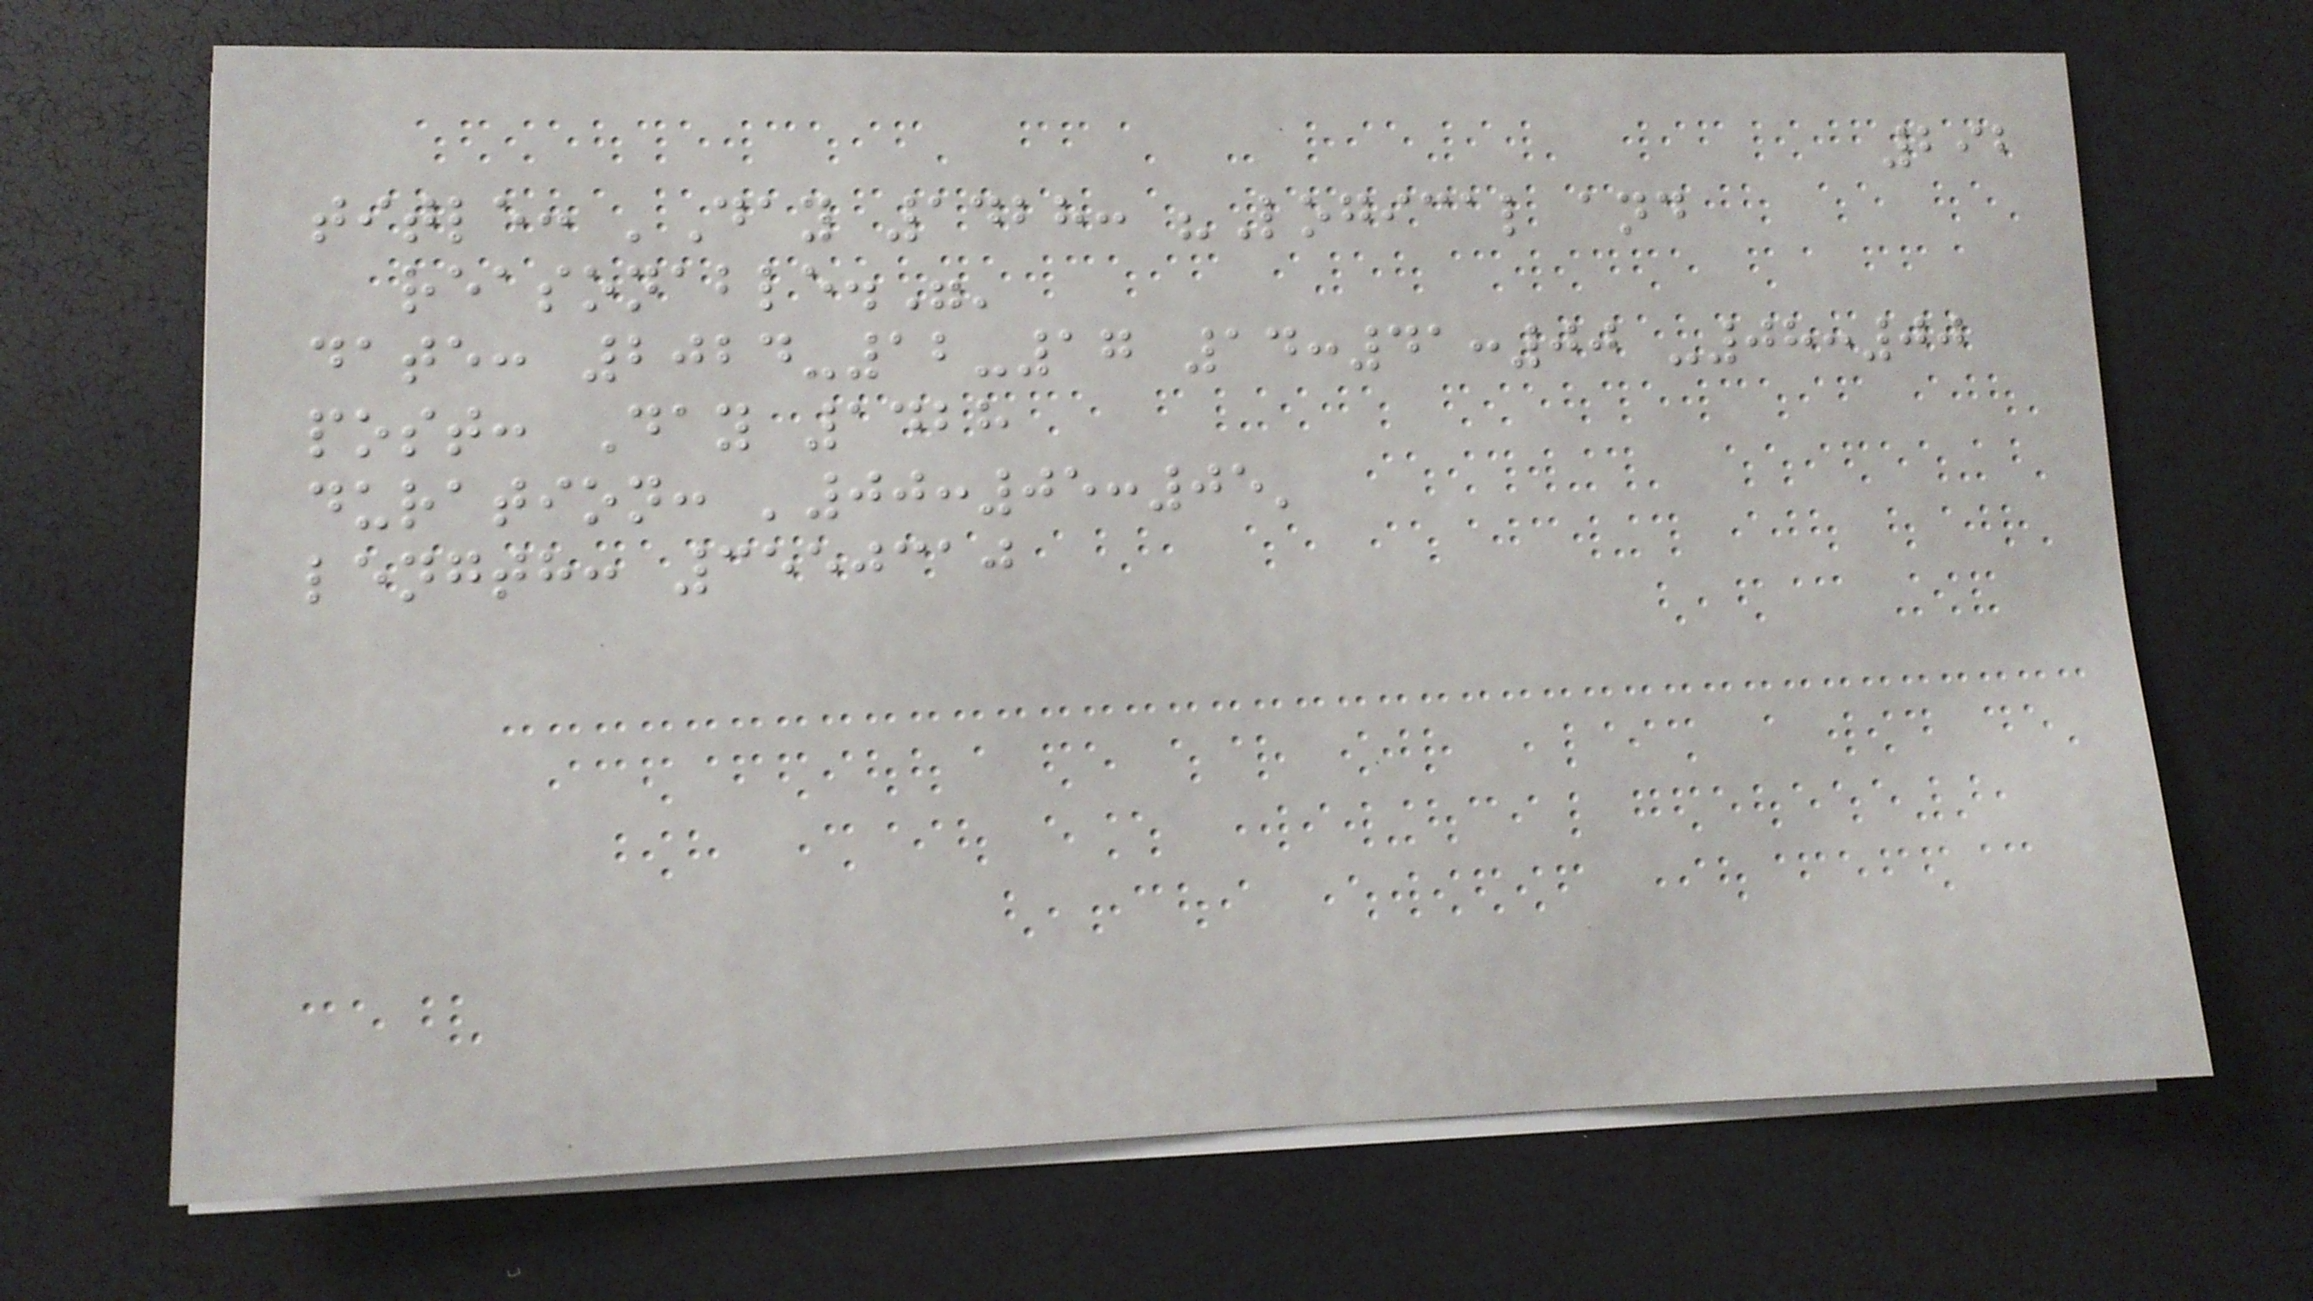292
title: 'Day 1428: "Logical and
reasonable."'
date: 2024-12-17 14:41:00 -08:00
post: Day 1428
duration: '00:05:05'
length: 3550310
